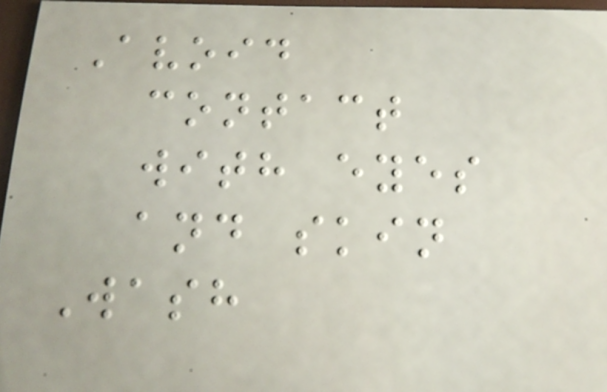Avoid
contact
with eyes
and skin
Wash
